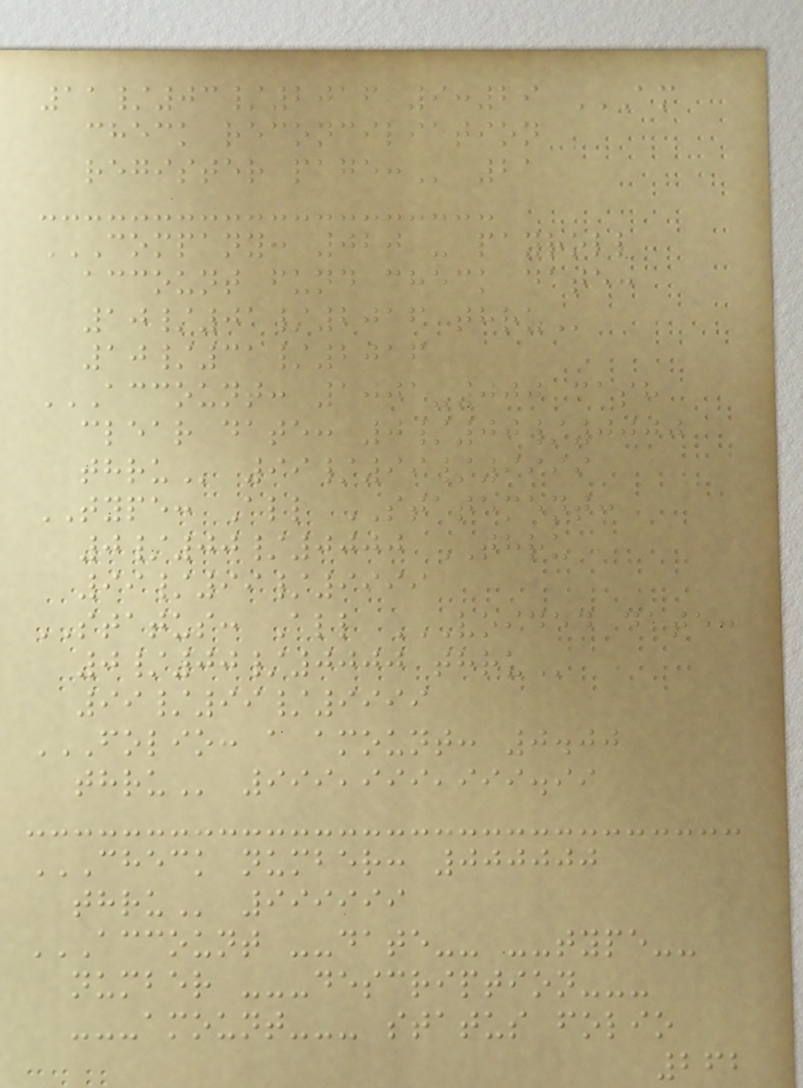11/03/2016 9:29 AM
CHECK RECONCILIATION
REGISTER PAGE: 21
COMPANY: 020 - PAYROLL
ACCOUNT FUND CHECK DATE:
10/01/2016 THRU
10/31/2016
ACCOUNT: 1001-000 CASH
CLEAR DATE: 0/00/0000
THRU 99/99/9999
TYPE: All STATEMENT:
0/00/0000 THRU
99/99/9999
STATUS: All VOIDED DATE:
0/00/0000 THRU
99/99/9999
FOLIO: A AMOUNT: 0.00
THRU 999,999,999.99
CHECK NUMBER: 000000
THRU 999999
ACCOUNT --DATE-- --TYPE--
NUMBER ---DESCRIPTION---
---AMOUNT--- STATUS FOLIO
262
